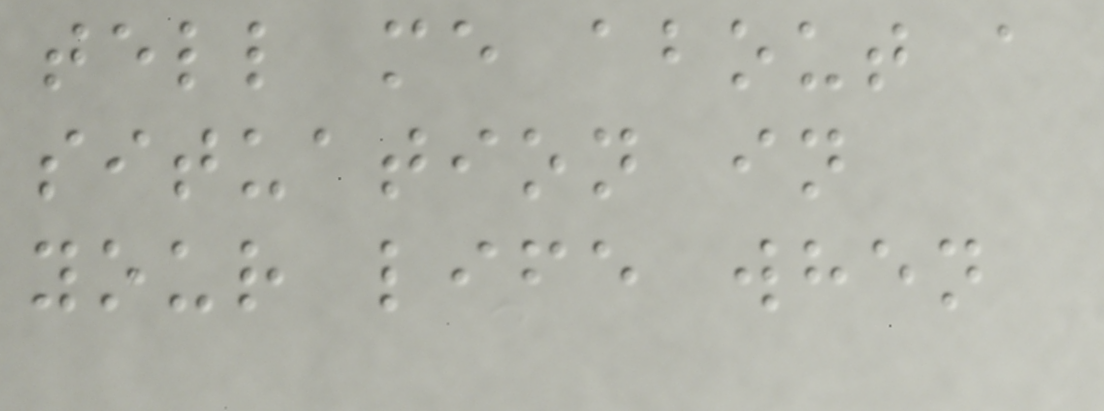tell me about a
situation in
your life when
